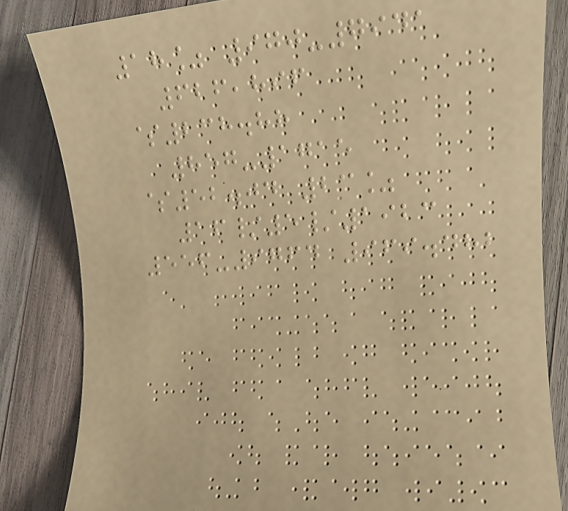18% 970-7941
626,896
$238.88
857-1715
$52.04 23%
16/5/1923
556-9764 969.482
